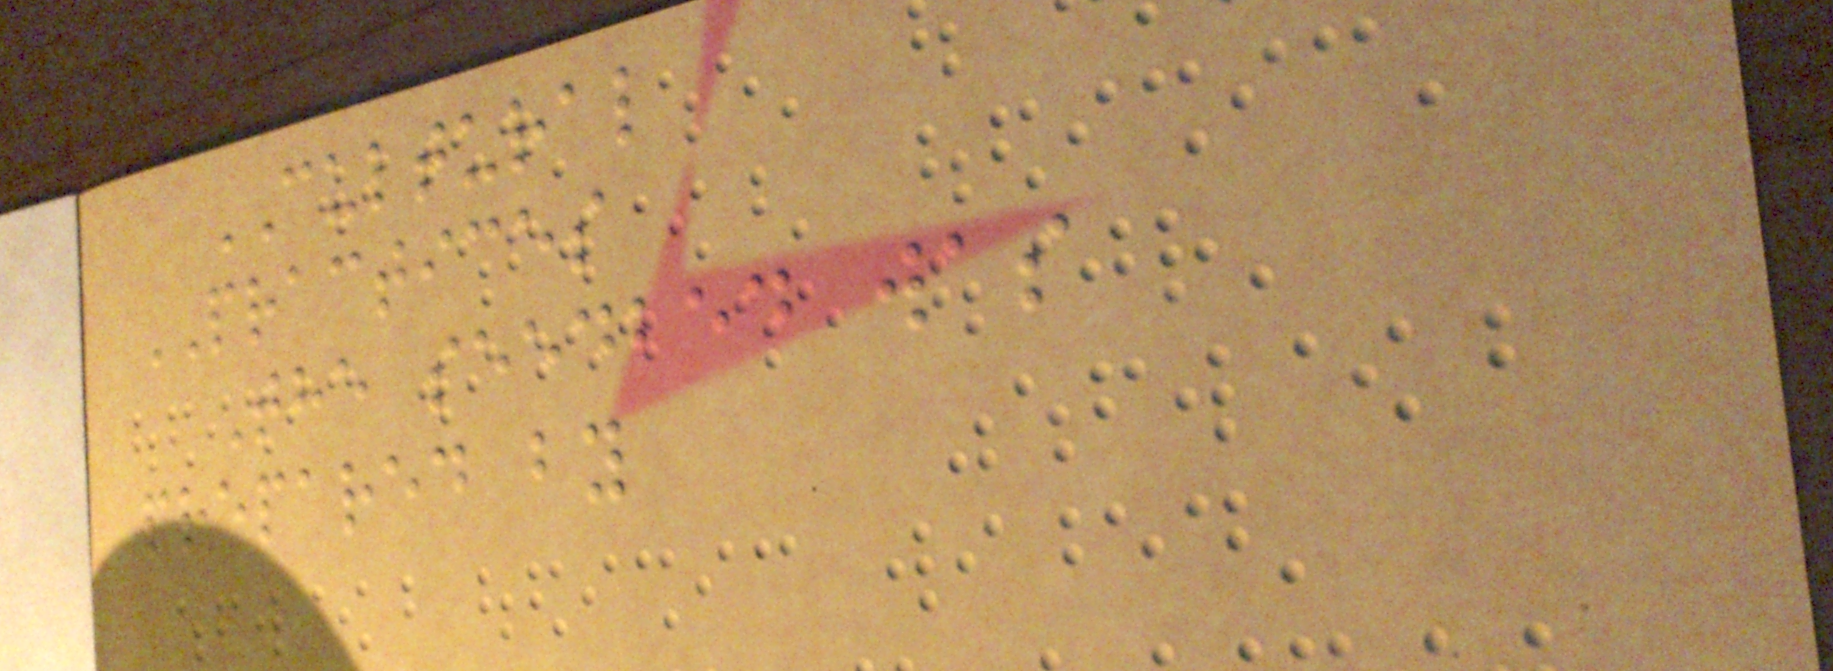CULTURAL
PRACTICES
The seedbed was
prepared by
